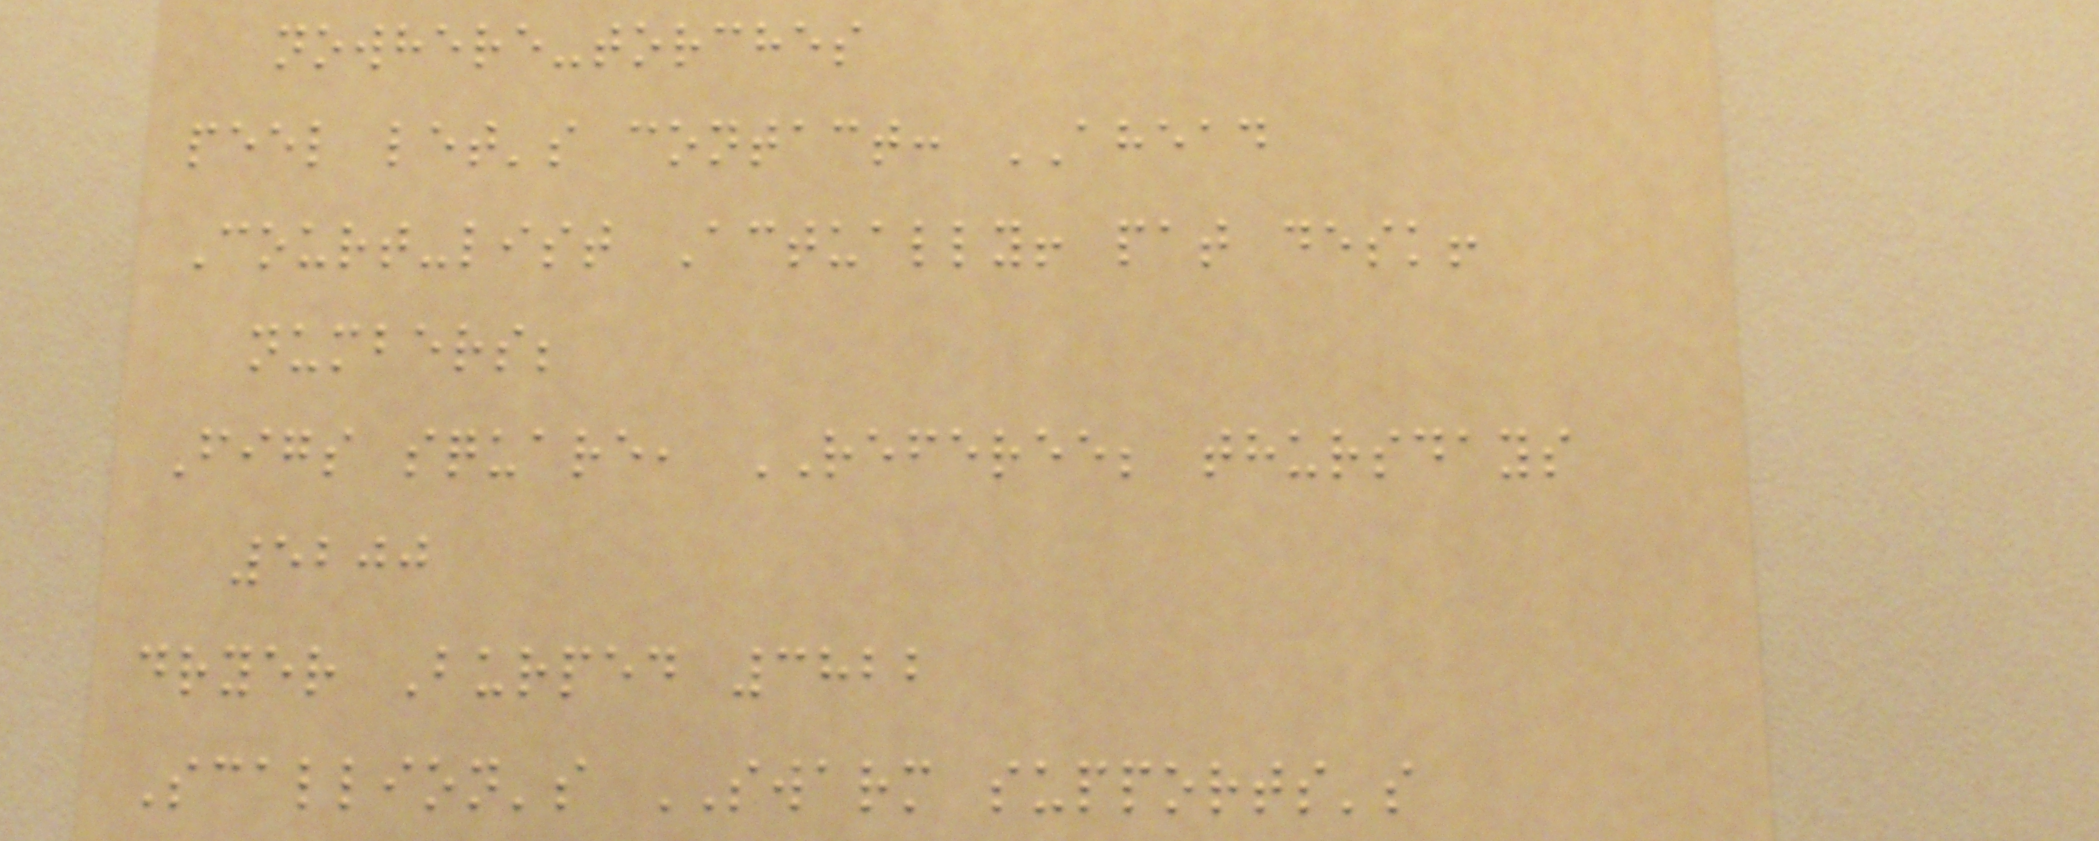nowhere-torches
peel let's contact: AHEAD
Court-list Actually! pat desk!
numbers;
Figs square, REFEREE; thursdays
5200
dryer Burped 3822
Scallion's SWARM supports's
